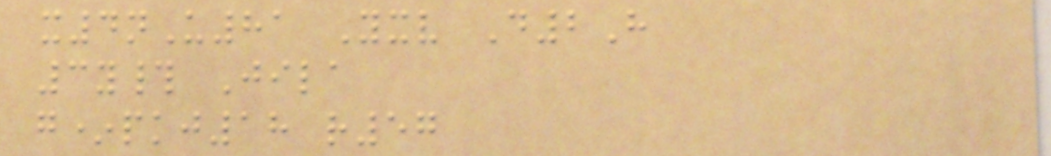x4nU81 Yxv D2H
3y# Jila
g*pkj18 r57
